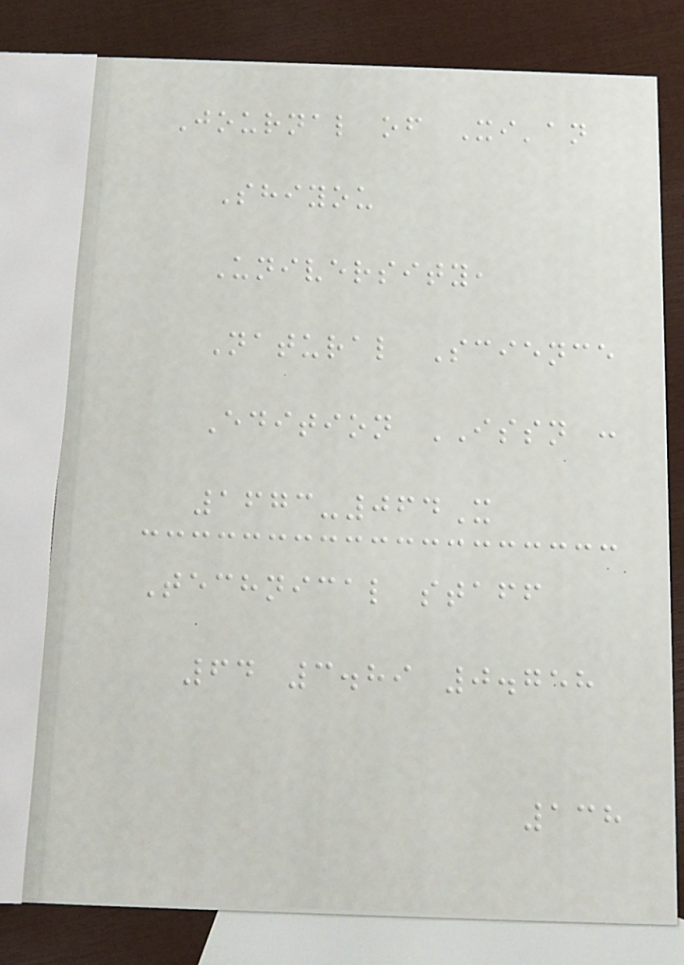Journal of Xi'an
Shiyou
University,
Natural Science
Edition ISSN :
1673-064X
Technical staff
64 3.89 0.758
138
